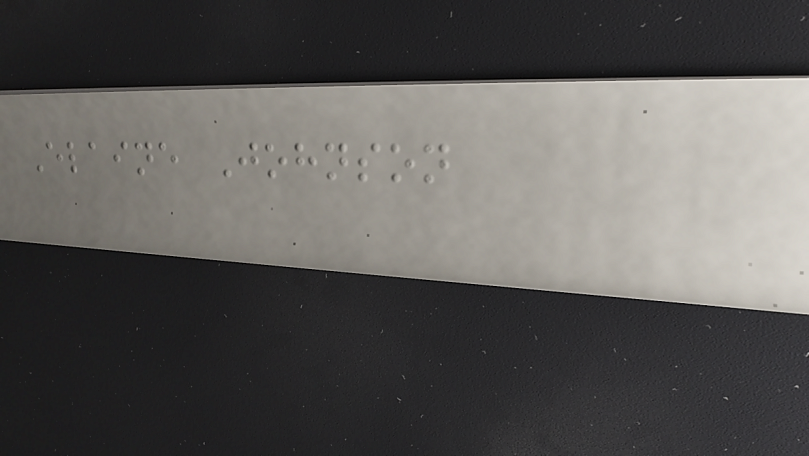Elaine Johnson
